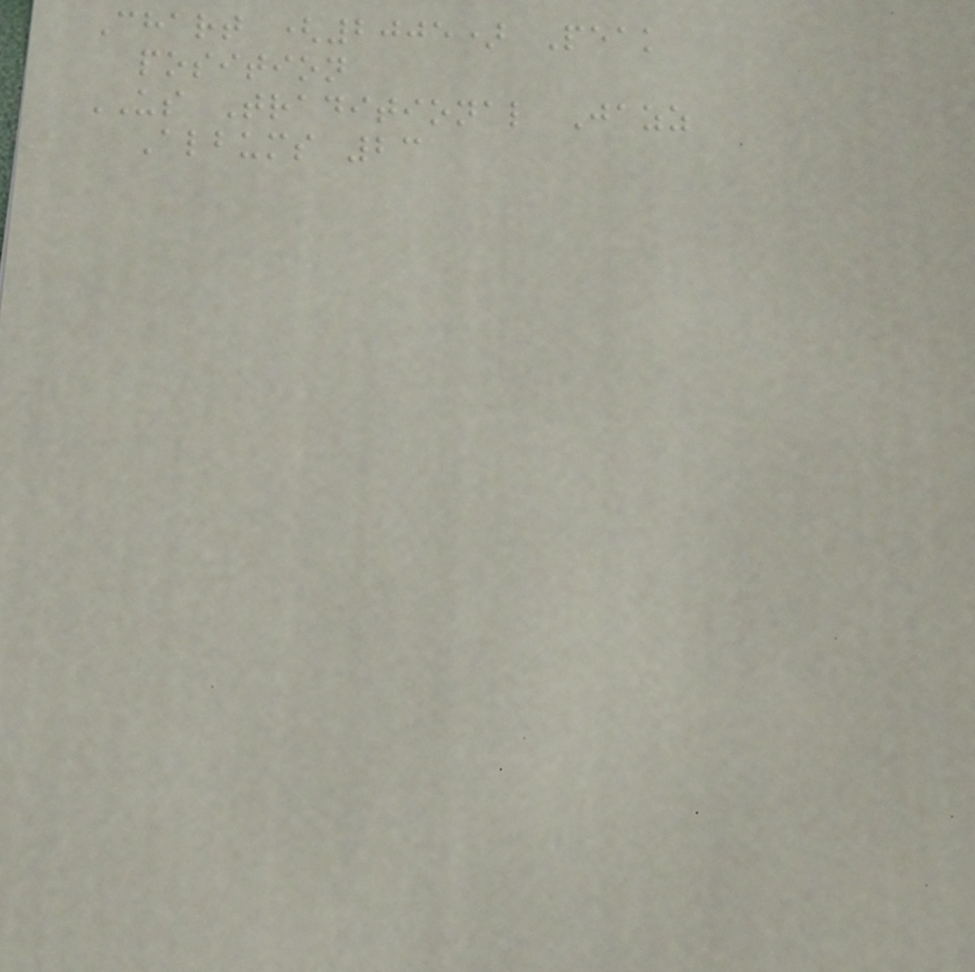Chart (2005) Peak
position
US Traditional Jazz
Albums 23
